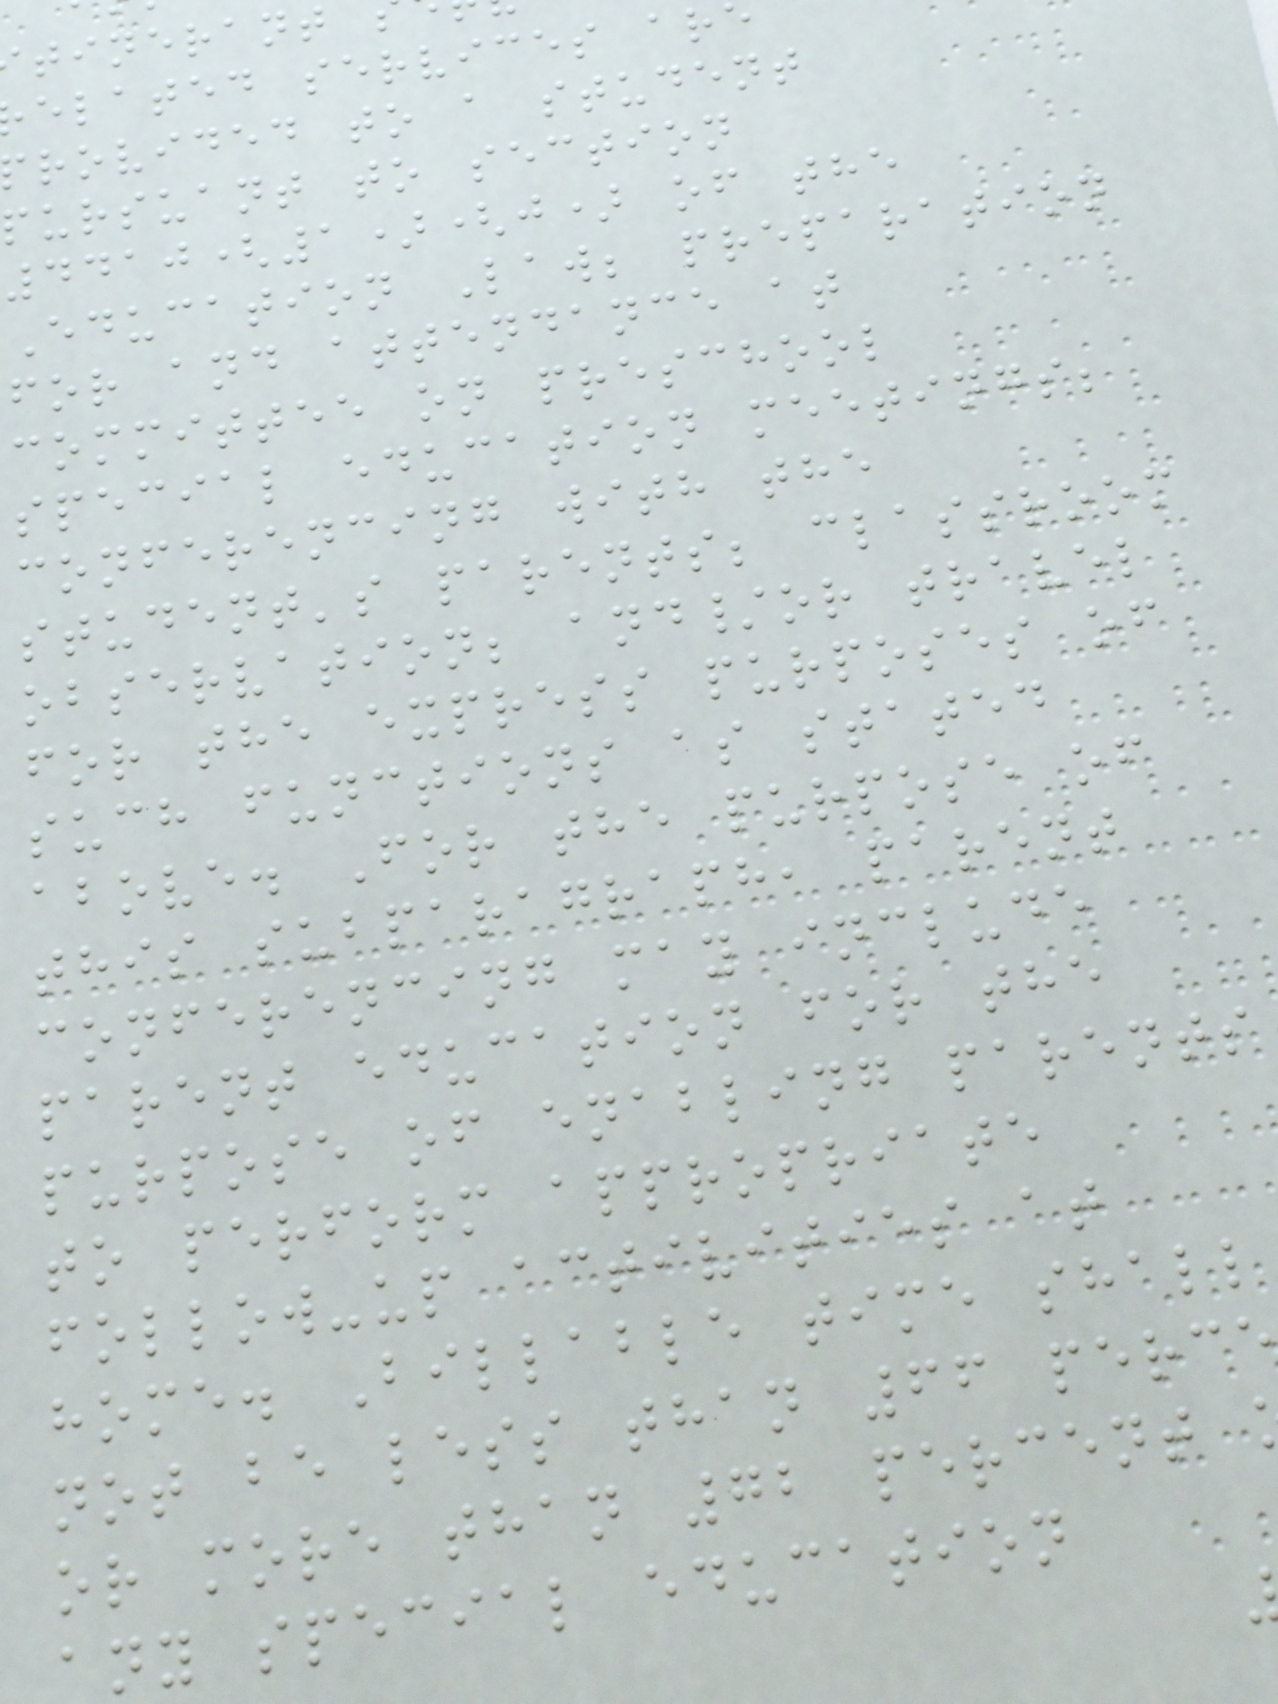tinerant
elated services ar
rovided to a student
pursuant to section
4410(1)(j) of the
Education Law; preparation
for and attendance at
committee on preschool
special education meetings;
conferencing with the
student's parents; classroom
observation; and/or travel
for the express purposes of
such functions as stated
above. For the purpose of
this subparagraph, parent
conferencing may include
parent education for the
purpose of enabling parents
to perform appropriate
follow-up activities at
home. Billable time shall
not be less than 66 perce
or more than 72 percent
any special education
